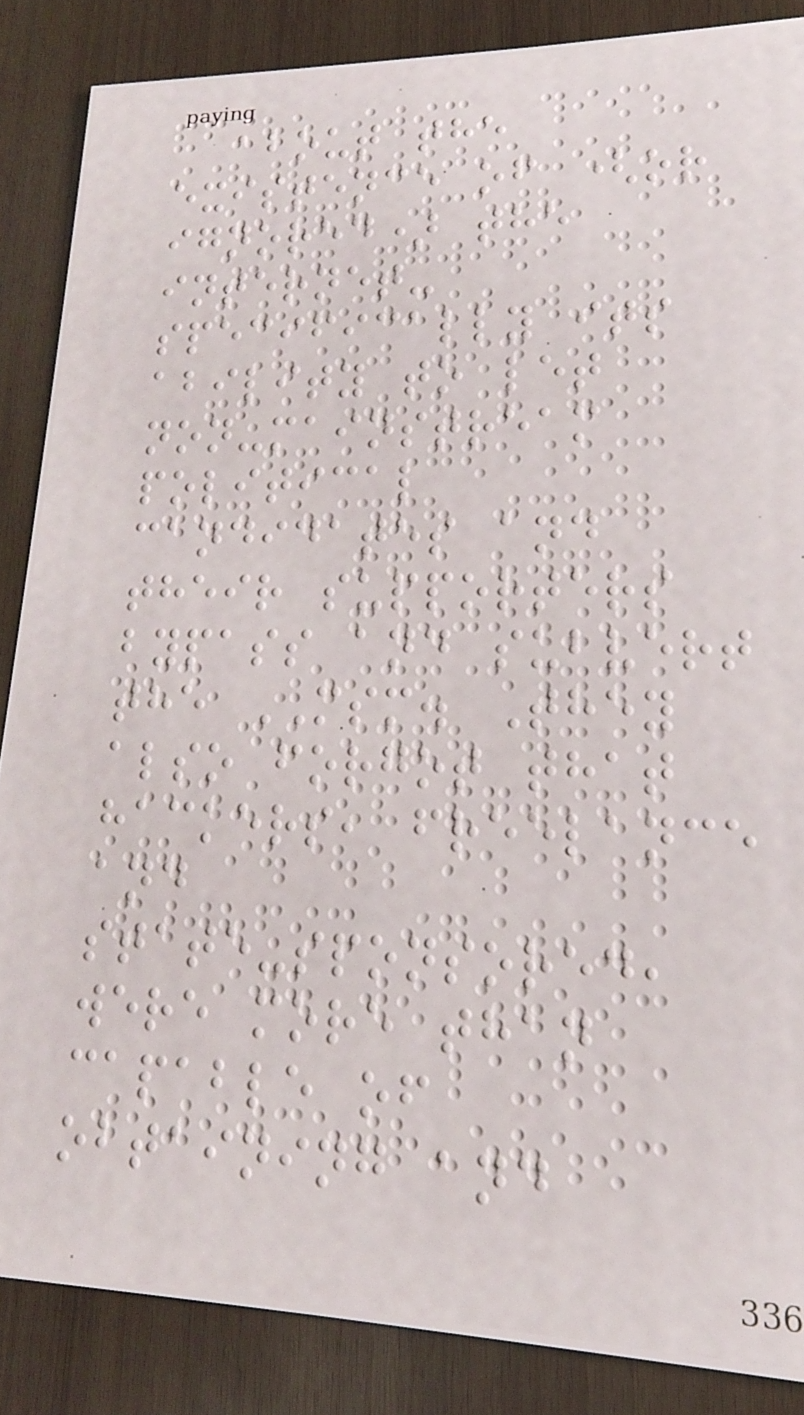about the
existence of (or
ignored) the
internet-
specifically its
ability to let
non-mainstream
political
candidates and
their supporters
bypass and subvert
the MSM. They
also forgot that
hackers, freelance
and
state-sponsored,
were more than
capable of
obtaining and
